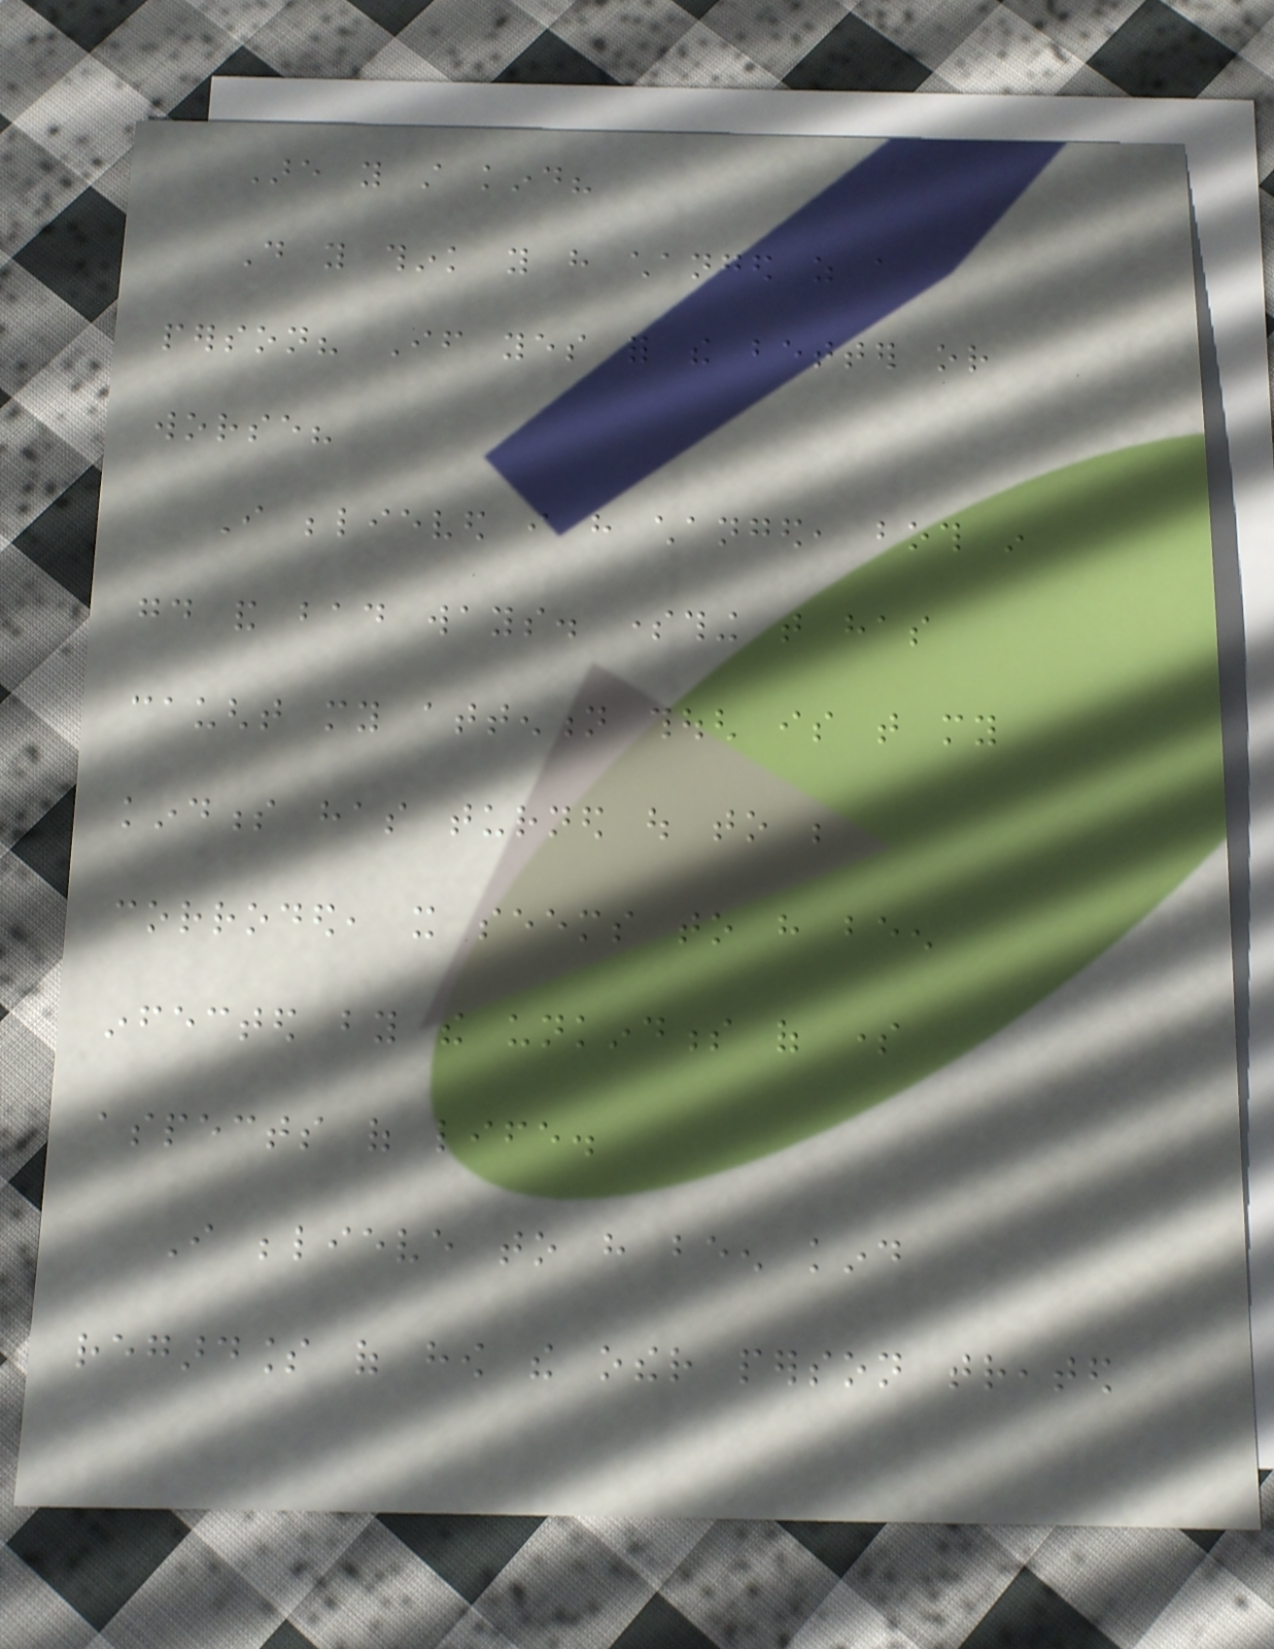Are you still kind?
Do you think you have changed as a
person? If yes for the better or
worse?
I believed i have changed, both in
good and bad ways. something that has
caught my attention though is that my
kindness has turned out to be
corroded, it seems to have been
infected by the unkindness of some
aspects of life.
I believe to have been kind
regardless of how the other person treated
